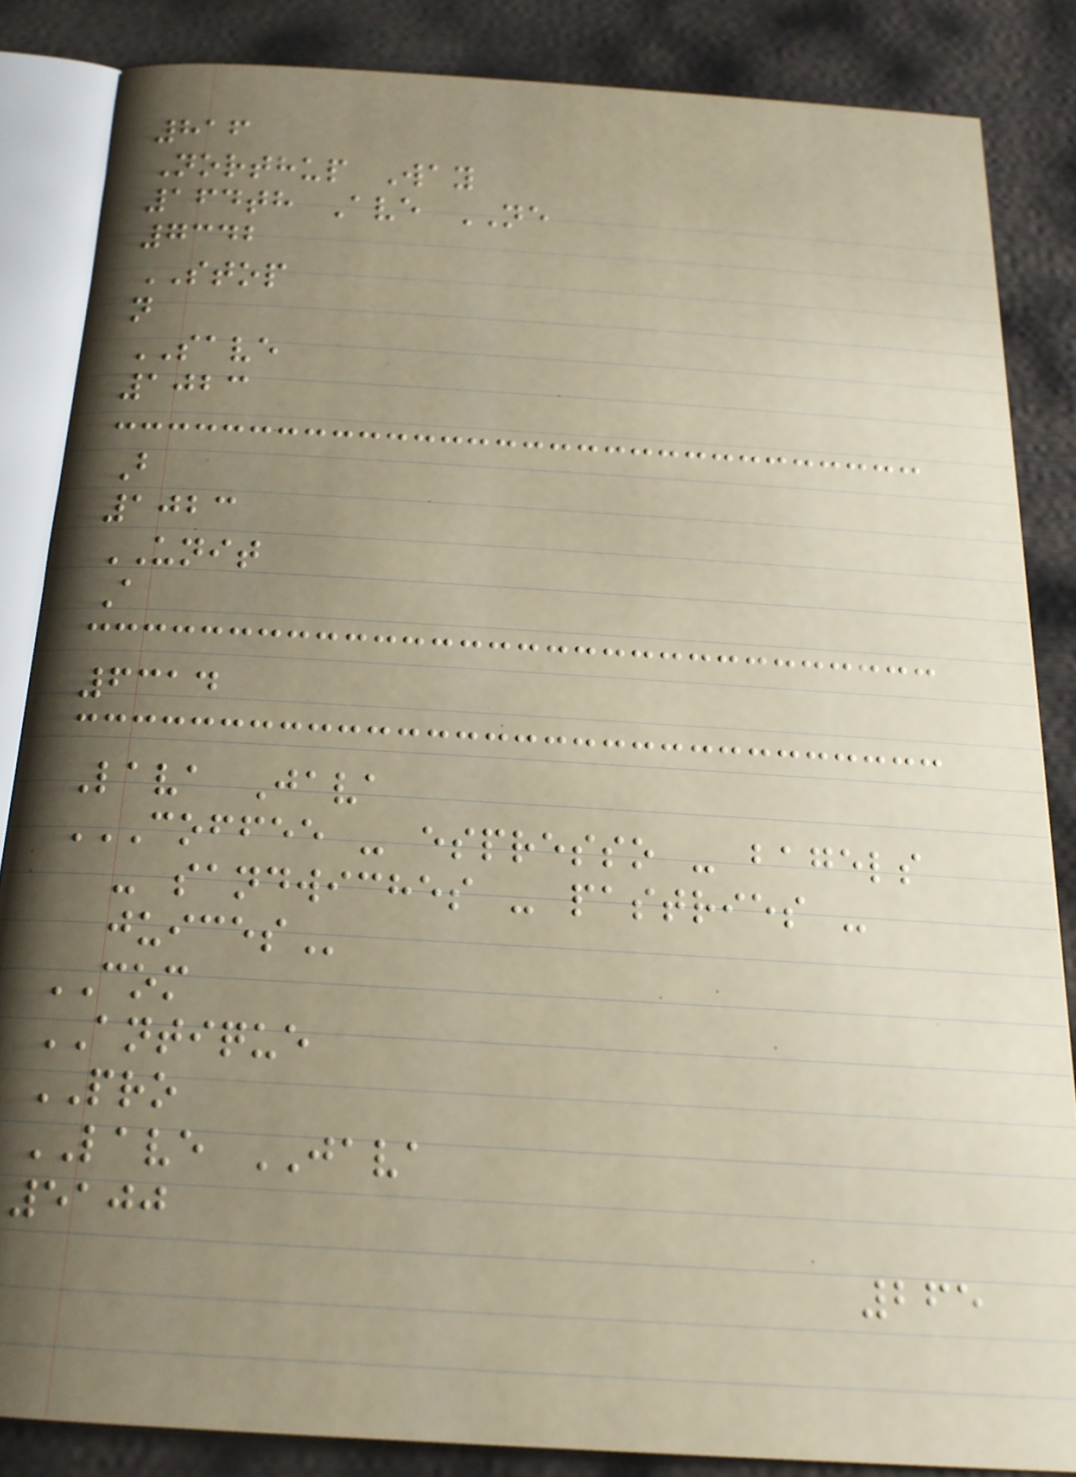816
Northup Way
164th Ave NE
7342
STOP
n
SAVE
1023
B
1023
UNIT
A
6314
Lava Java
COFFEE - ESPRESSO - BAGELS
- SANDWICHES - PASTRIES -
JUICES
COM
ANTIQUE
PRO
LAVE JAVA
5100
265
